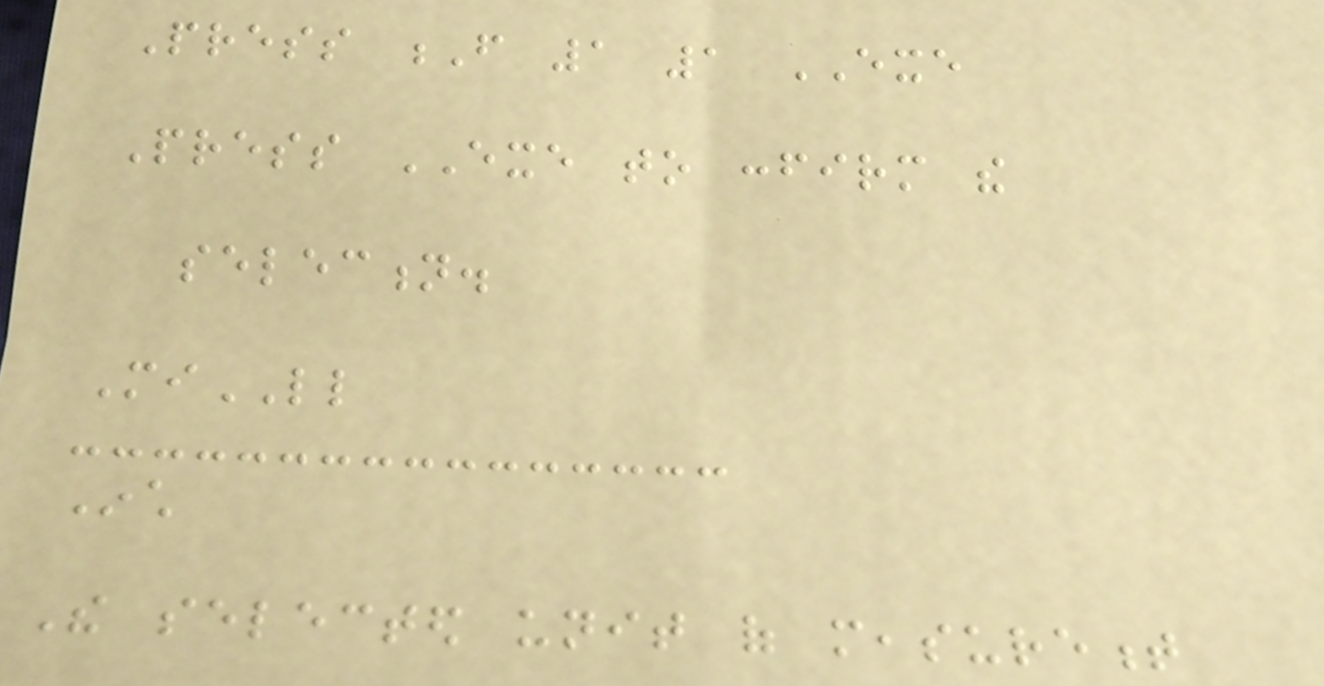Press F 1 1 EXE
Press EXE to confirm the
selection.
MiLL
Inch
The selected unit of measurement
